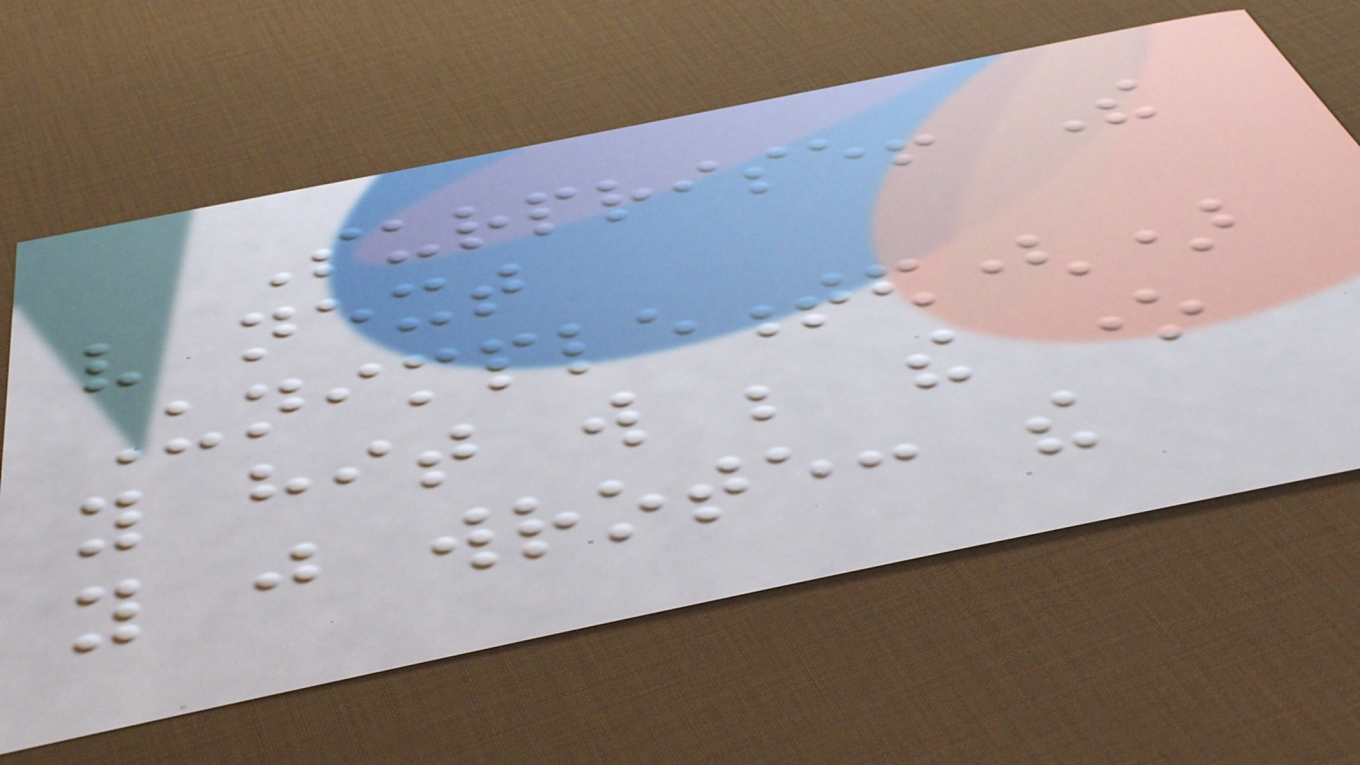Surprise! The
very next
Unimplemented()
you hit will be the one
you just wrote: the
